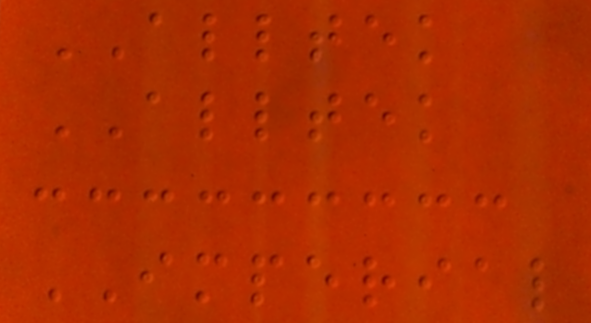ALLTEK
ALLTEK
IMPERIAL
